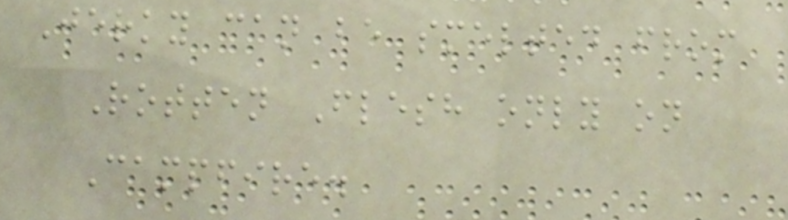Jerky can be smelted from
Rotten Flesh only on
Campfire.
